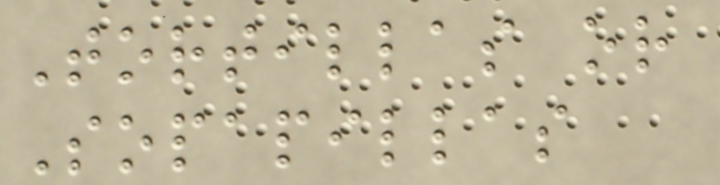Tortillas or
Sopapillas
